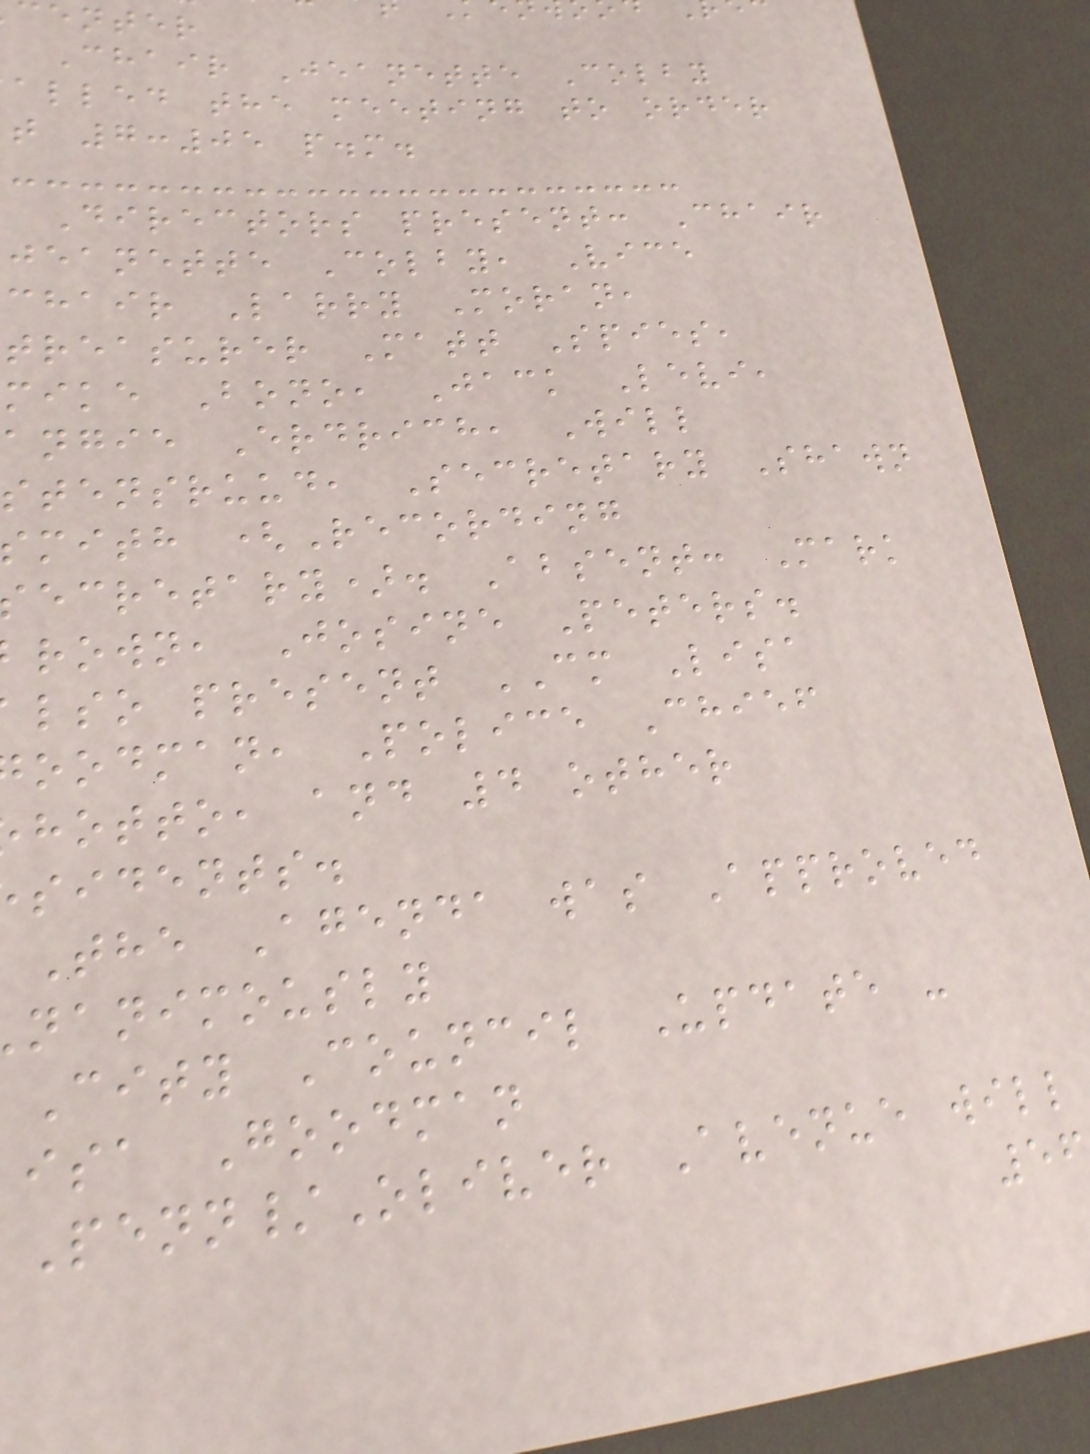enter
Chair Jeanette Colby
alled the meeting to order
t 7:05 p.m.
Directors present: Chair
jeanette Colby, Vice
chair Larry Moran,
treasurer Matt Spies,
mike Bono, Jack Levi,
angie Erdrich, Will
stensruud, Secretary Shawn
smith (Recording
ecretary). Absent: Mark
rown, Josine Peters.
lso present CM Lisa
oodman, Police Chief
hotto, and 4 other
sidents.
The Agenda was Approved
nanimously
City Council Update -
isa Goodman
Penn/Oliver Avenue will
56
